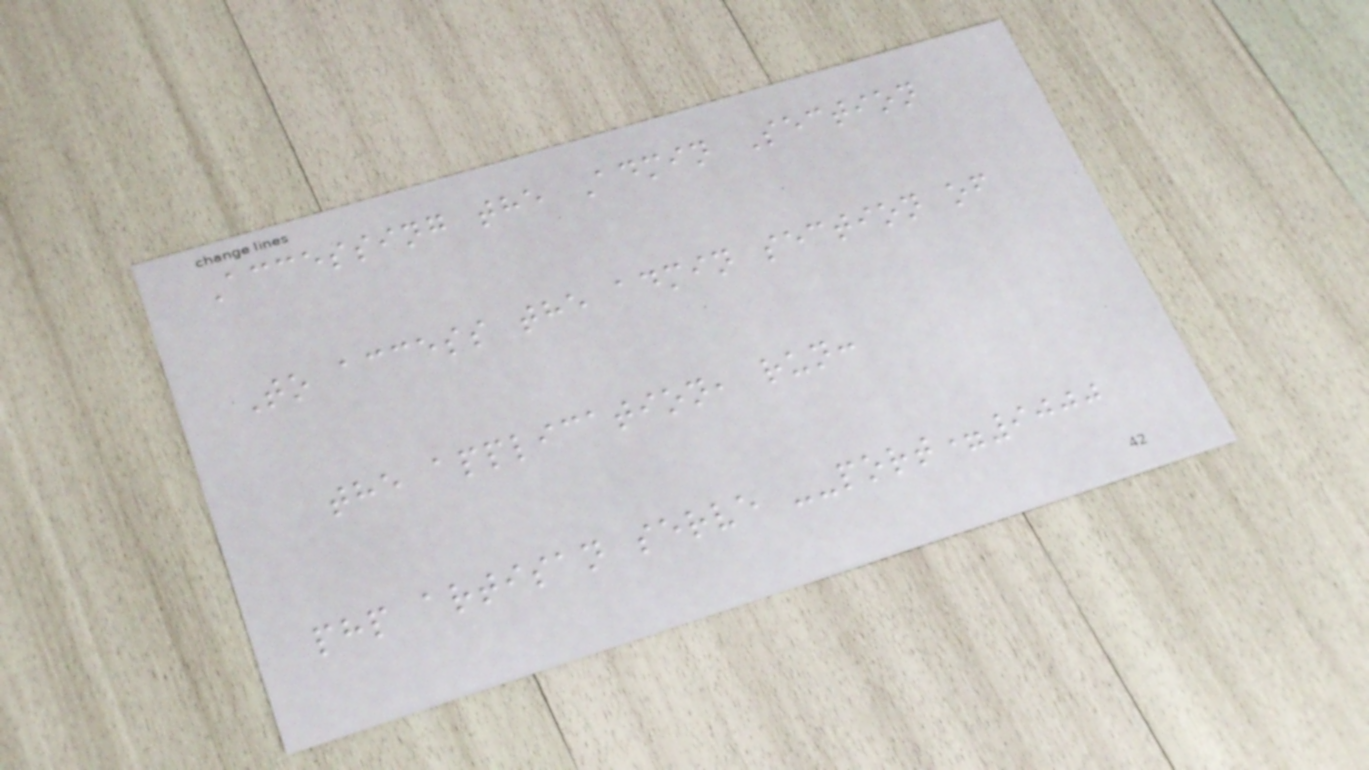Accessing the Admin Section
To access the admin section of
the application, run:
php artisan serve --port=9000
